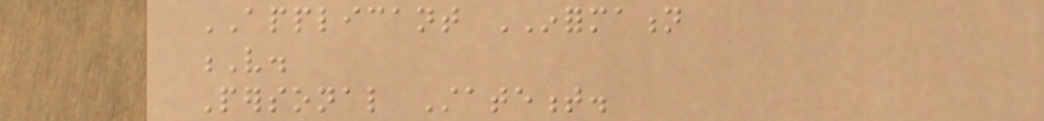APPLICANT INFORMATION
V.
Personal Statement.
